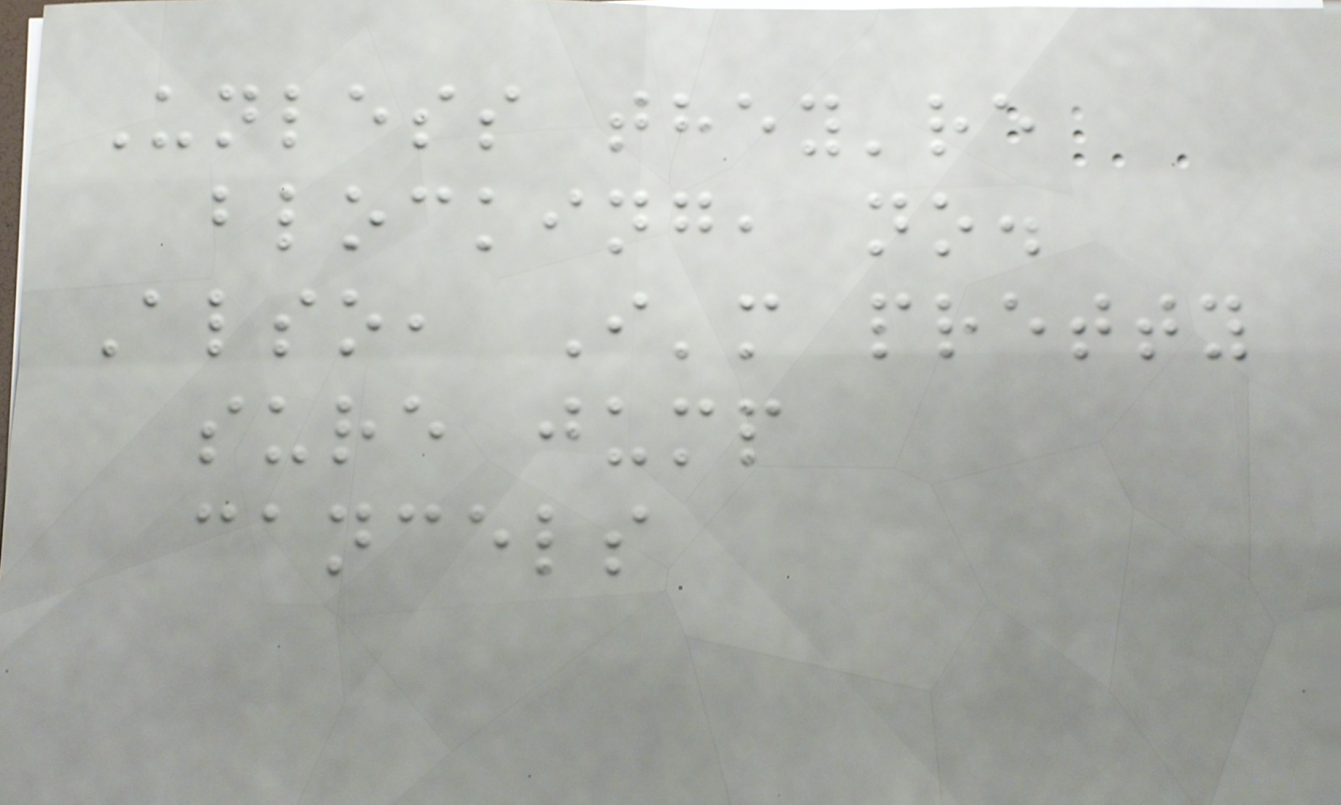Unless they're
blocking, no.
Also, I'm pretty
sure jump
cancels
